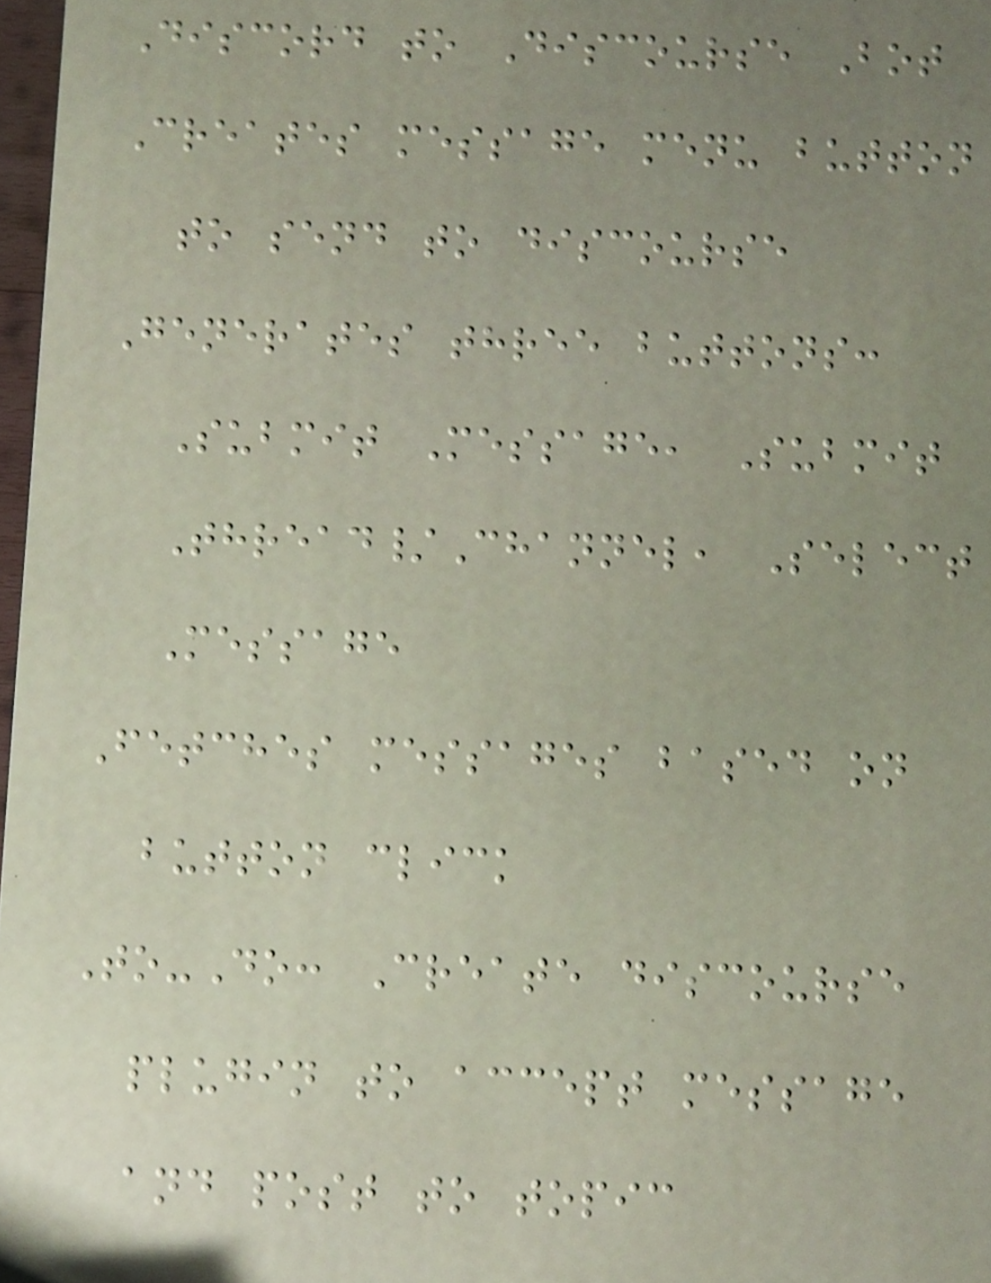Discord to Discourse Bot
Creates message menu button
to send to discourse
Generates three buttons:
Submit Message, Submit
Thread/Channel, Select
Message
Fetches messages based on
button click
To-Do: Create discourse
plugin to accept message
and post to topic
